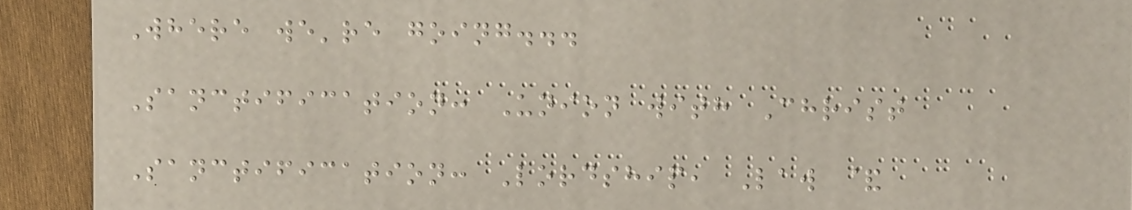Where we're going...
Sanctification: Union with Christ
Sanctification: Lordship, Law &
